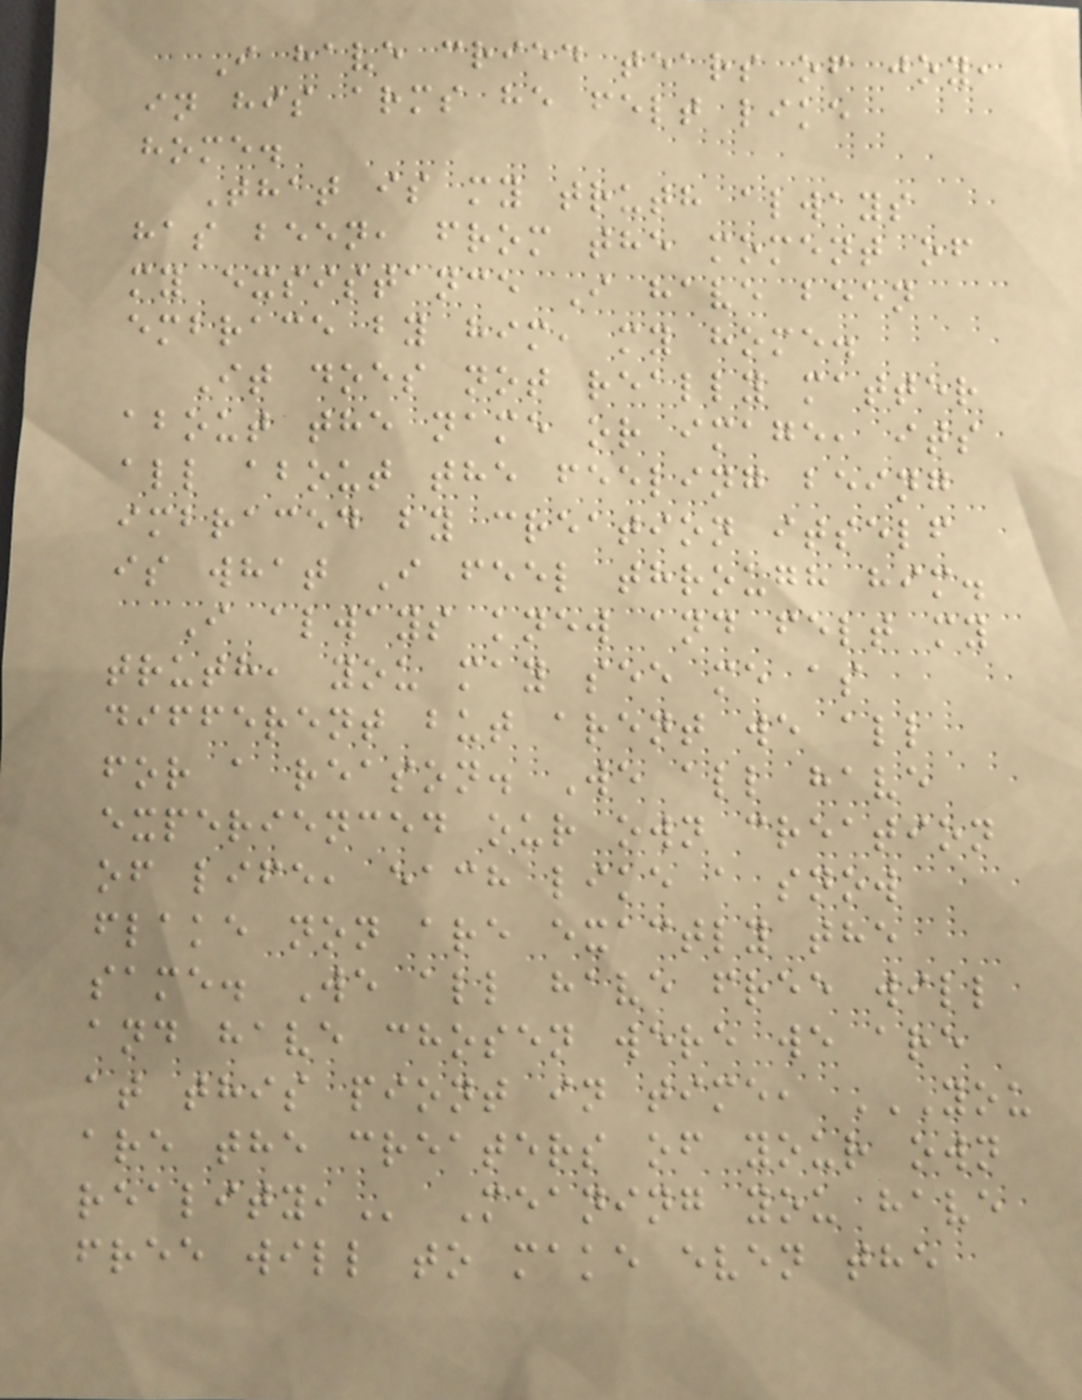I have cried tears of joy,
in his arms he felt like
home.
That is my truth always
has been, from the moment of
my exsistance I have been
embrace by him, my home.
It does not really matter
about the name or image, its
all about the feeling being
imbraced by creation itself
is what I feel through him.
I always knew and felt my
truth, you may see me as
different but arent we all
for a reason. We all have
experienced our own creation
of life, each like a snow
flake non are exactly the
same. We all have free will
and have chosen were we are
at this piont in time, YOU
ARE THE CREATERS OF YOUR OWN
REALITY, Meaning you have
free will to make even the
